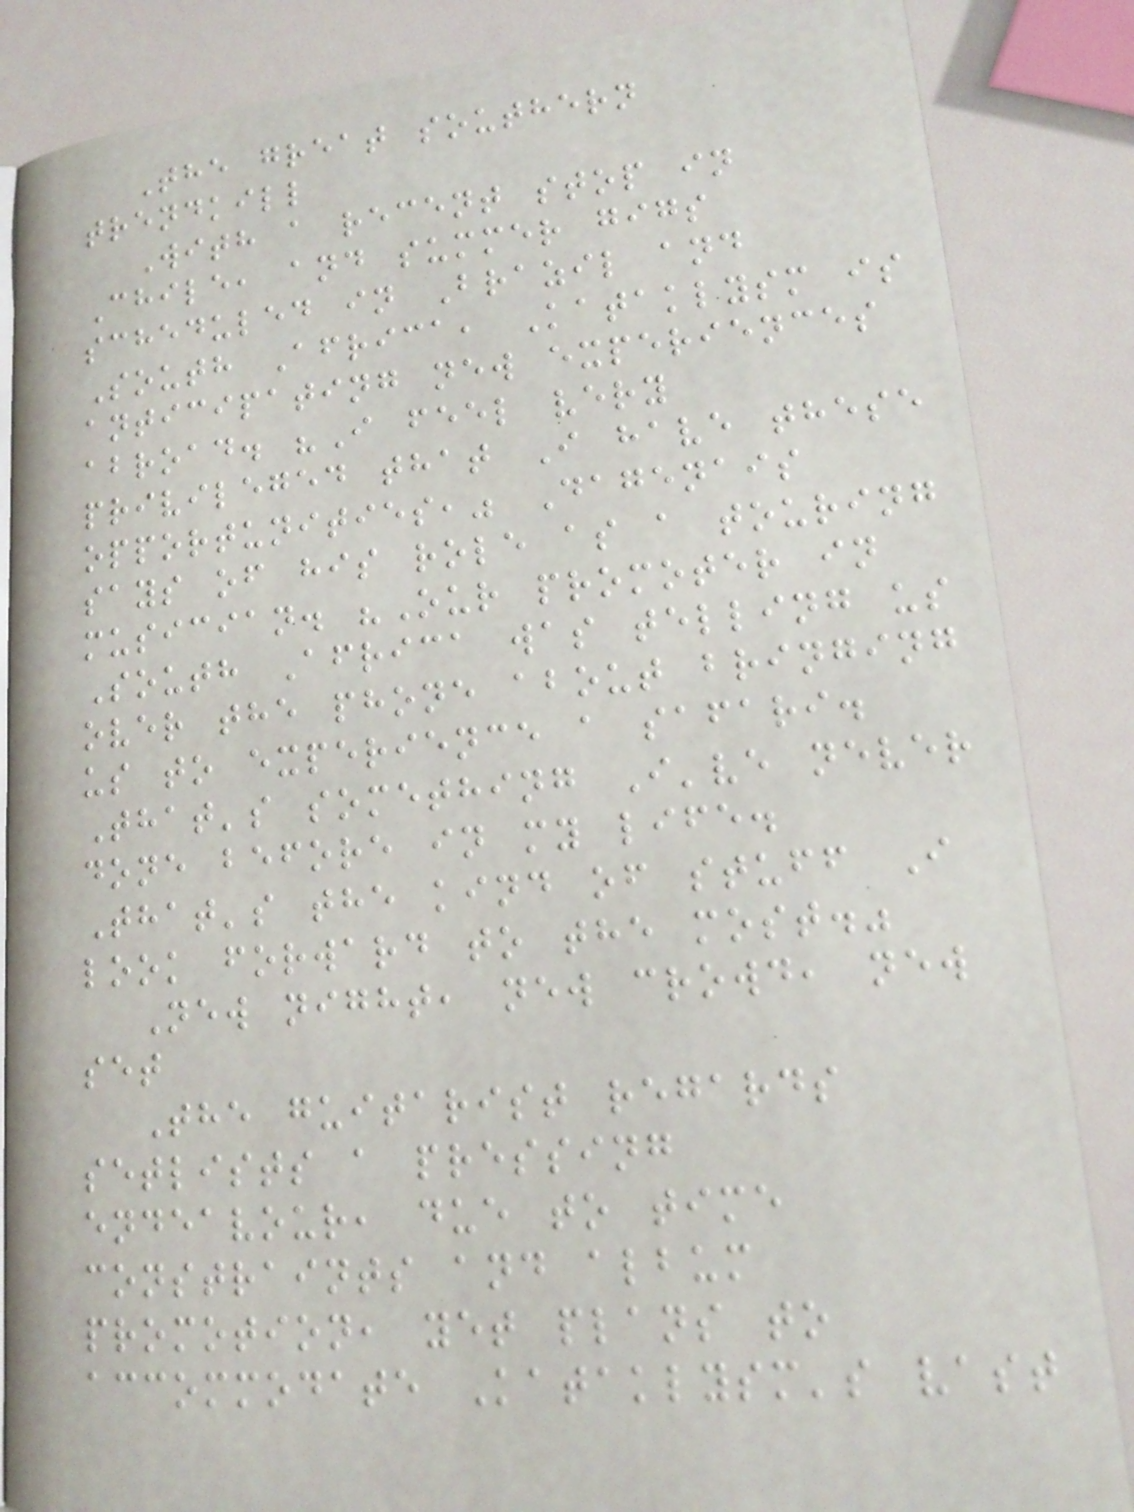The great southern
trendkill
With a recent stop in
Chile, and summer gigs
scheduled in Brazil and
South Africa, Kataklysm is
anticipating new experiences
abroad. "I feel very
privileged that I have these
opportunities," Dagenais
says of his role as a touring
musician. "Our promoter in
South Africa was telling us
over the phone about bringing
us to experience a safari.
That's something I've never
done before in my life.
That's the kind of stuff I
look forward to the most."
New night, new crowd, new
set
The guitarist regards
setlists a pressing
endeavour, due to time
constraints and album
promotion, yet plans to
accommodate Kataklysm's vast
